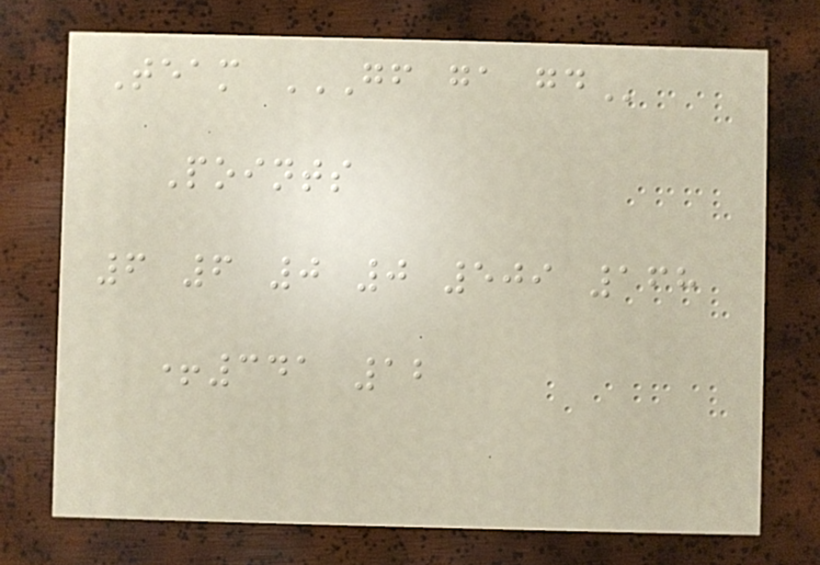Team GF GA GD
Points
6 6 0 0 509 168
+341 12
